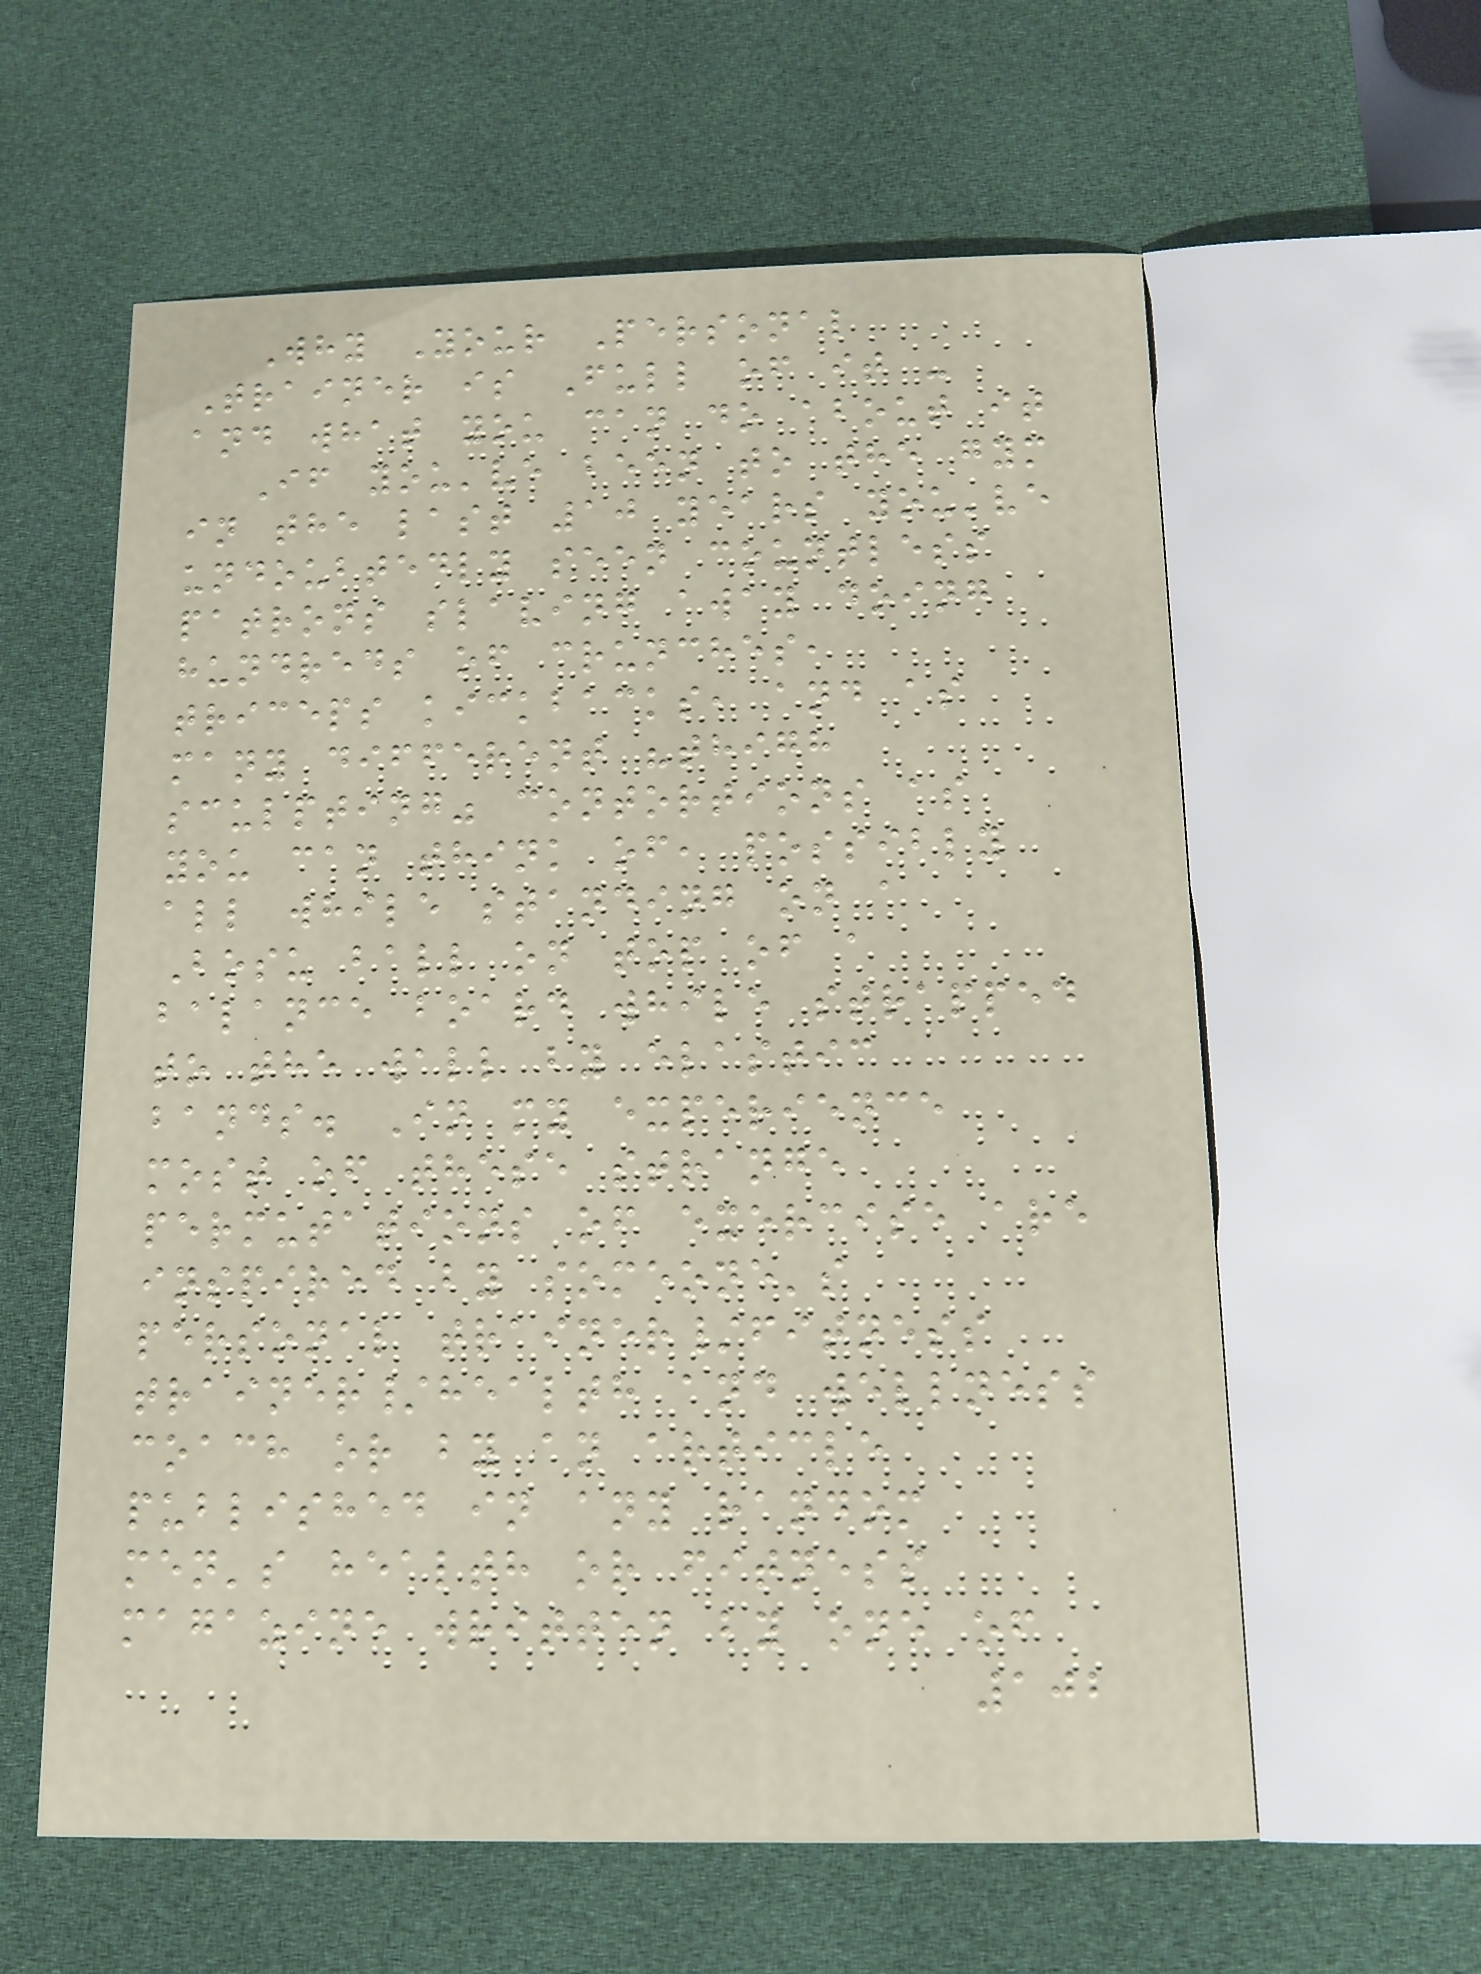Why Your Personal
Trainer is Full of it -
and what you can do about it
If you've been to the gym
in the last 10 years you've
undoubtedly seen countless
patrons slaving away doing
hundreds of crunches,
triceps kickbacks, and as
many different "thigh
sculpting" contortions as
you can think of, possibly
all while standing on a
Bosu ball on top of a
balance board while strapped
to the wall by elastic
bands. In my experience
most of these strange
permutations of exercise are
inspired by someone's
personal trainer/fitness
trainer/health and wellness
coach or by an article
published in any random
men's health or fitness
magazine written by one of
102
